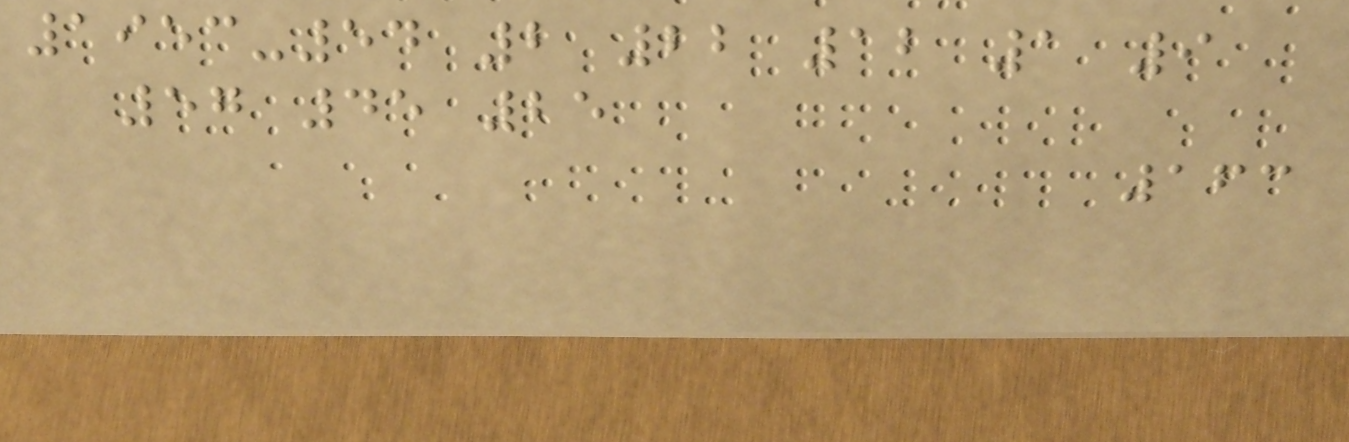1953-54 2 22 12 1 9
57 45 25
163
